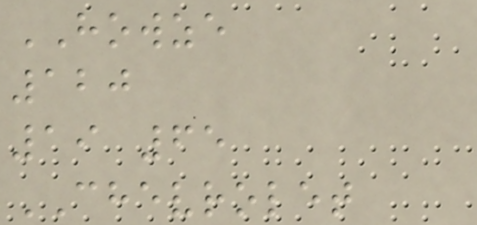HOWZE
120
19 65
CHEVROLET
